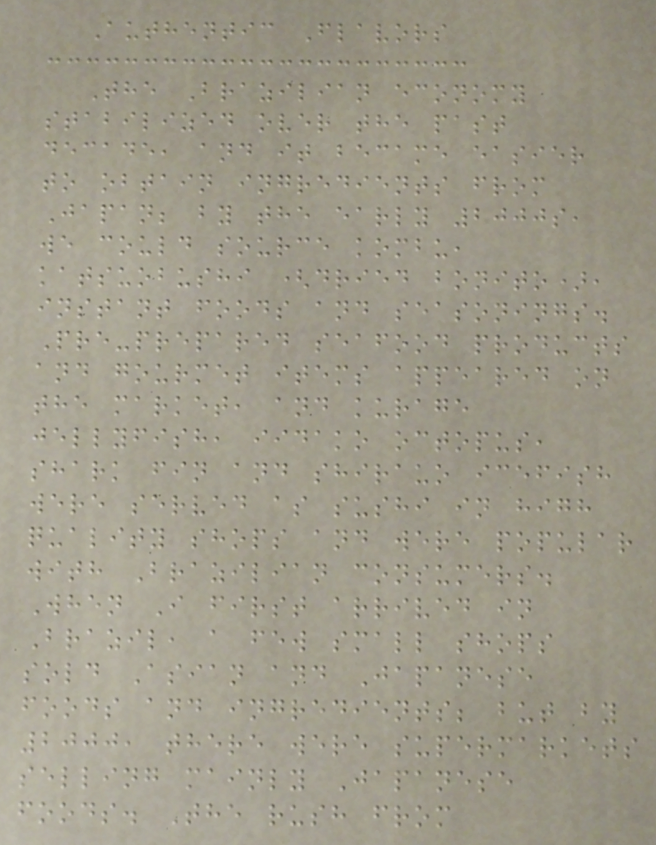Authentic Flavors
The Brazilian economy
stabilized over the past
decade, and it became easier
to obtain ingredients from
Japan; by the early 2000s,
we could source kombu,
katsuobushi (dried bonito),
instant foods and seasonings.
Pre-prepared seafood products
and gourmet items appeared on
the market, and kurage
jellyfish, iidako octopus,
shark fin and shirauo icefish
were served as sushi in high
quality shops and were popular
with Brazilian consumers.
When I first arrived in
Brazil, a few small shops
sold Asian and Japanese
foods and ingredients; but by
2000, there were supermarkets
selling mainly Japanese
foods. The rush from
